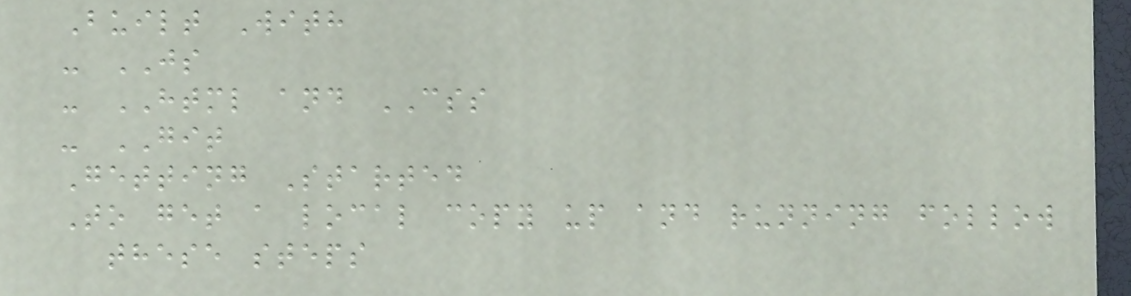Built With
- JS
- HTML and CSS
- GIT
Getting Started
To get a local copy up and running follow
these steps
